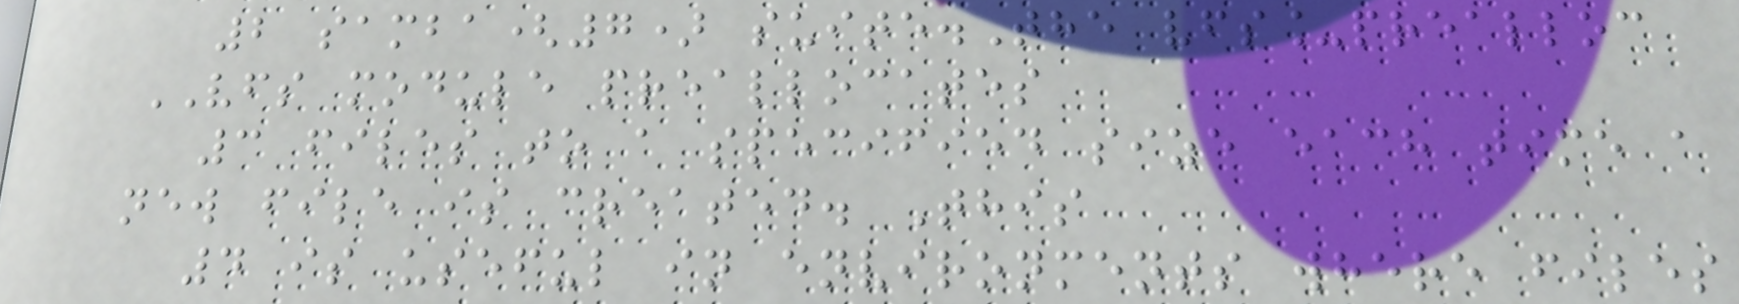2 samba(7) suite.The vfs_prealloc
VFS module preallocates
3 files to a specified size each time a
new file is created. This
4 is useful in environments where files
